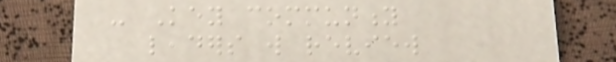- Key community
leaders will review
